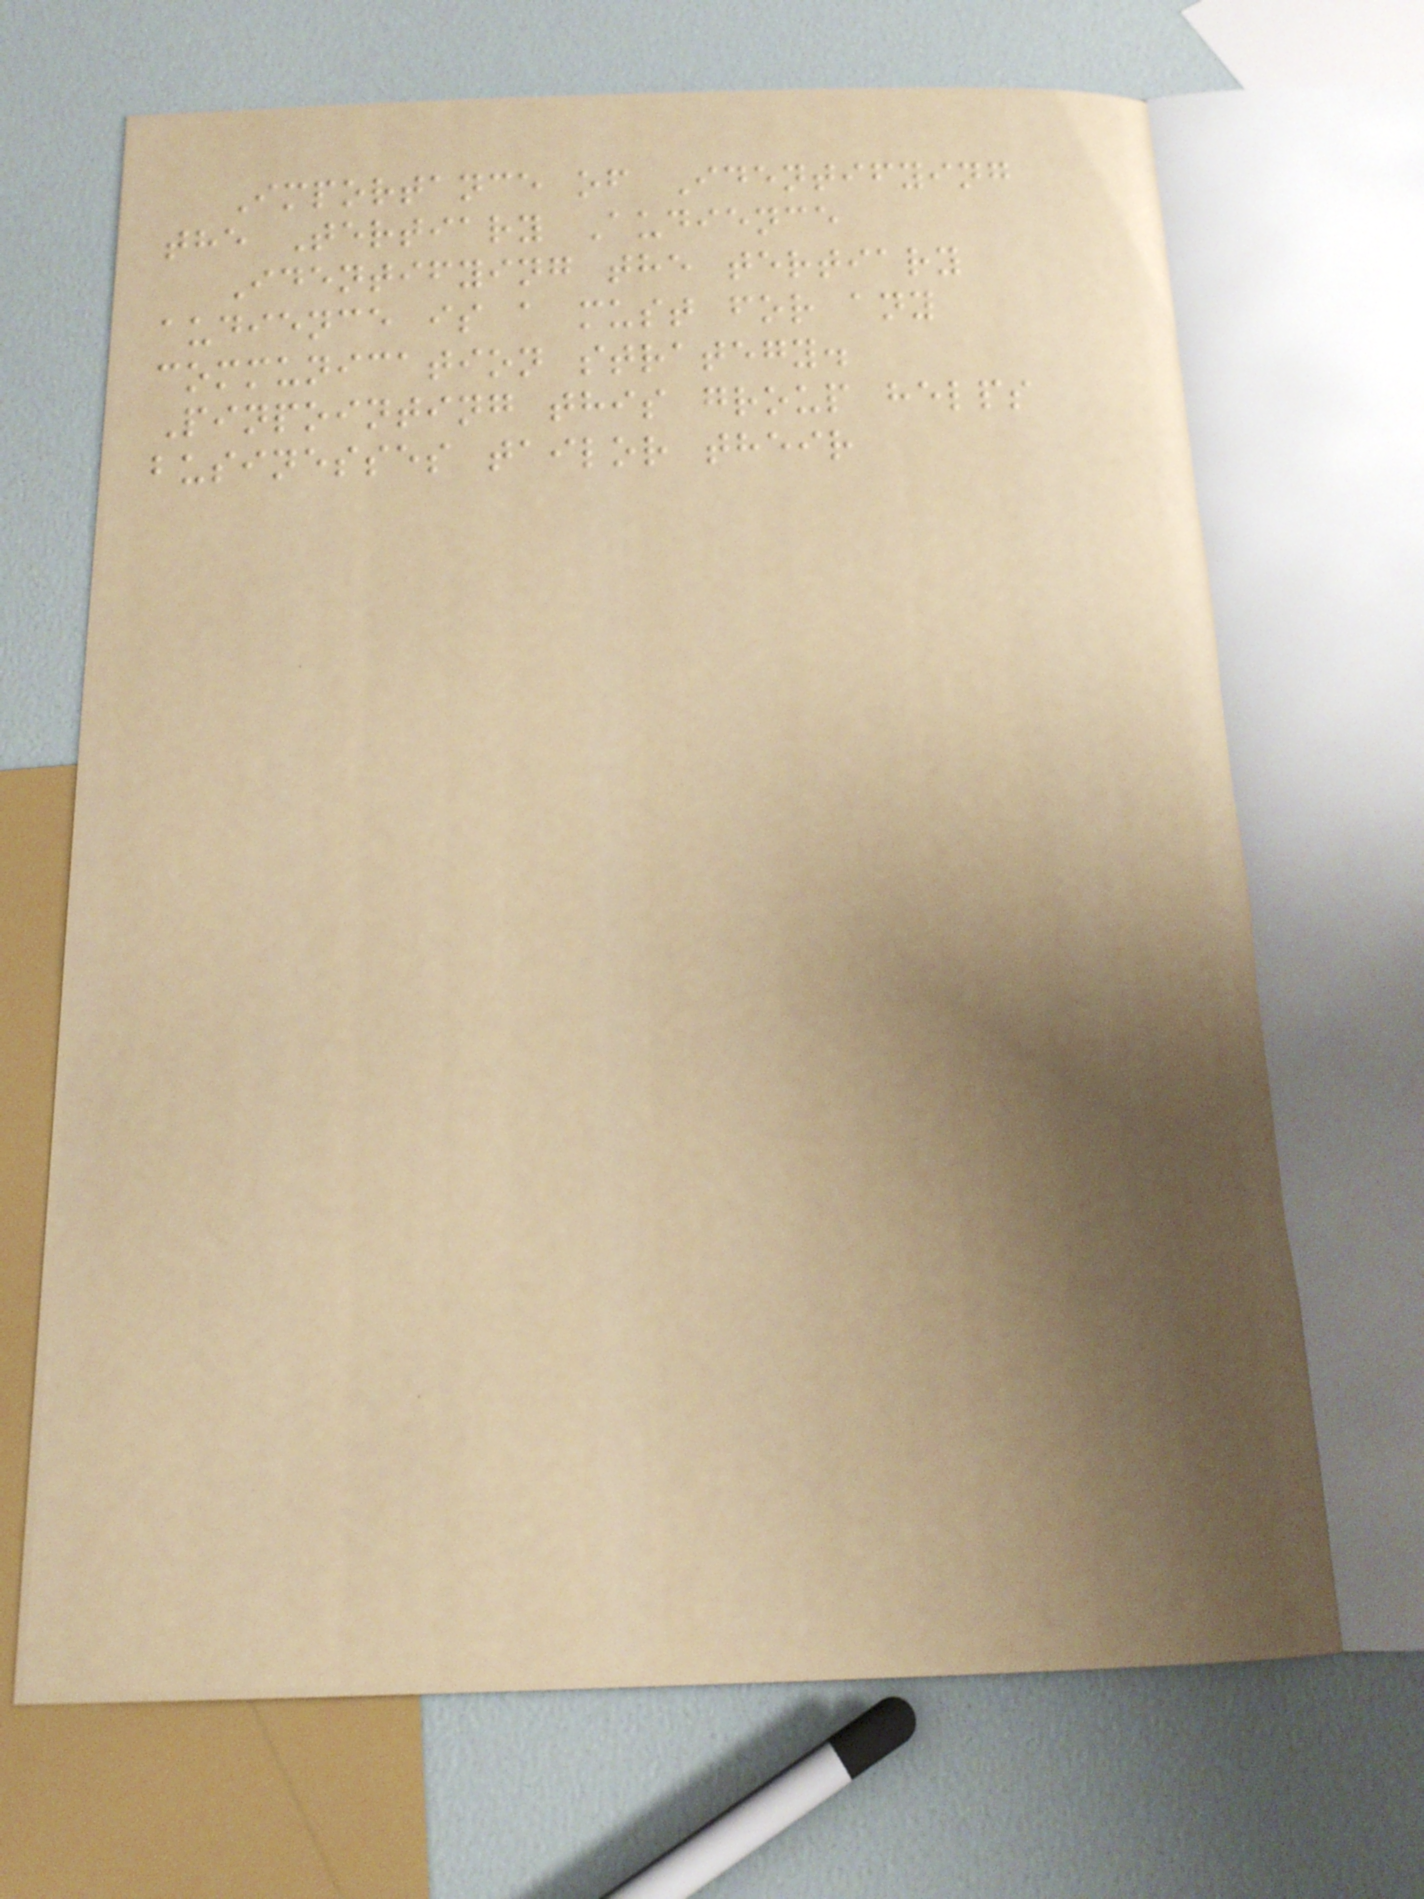Importance of Identifying
the Tertiary Audience
Identifying the tertiary
audience is a must for any
communication strategy.
Pinpointing this group helps
businesses tailor their
